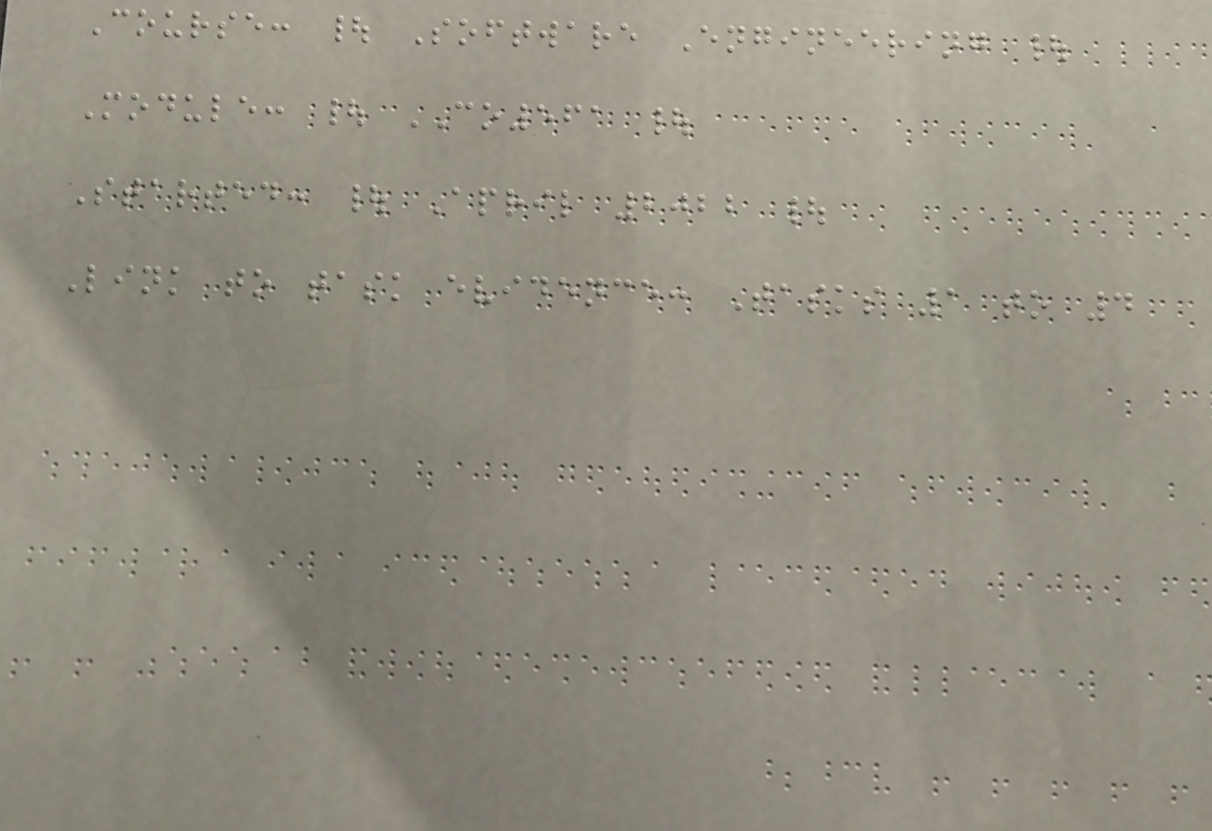Course: | Software Engineering |
Module: | CO561 |
Started: | April 2022 |
Link to task evidence: Tasks 1 to 4
